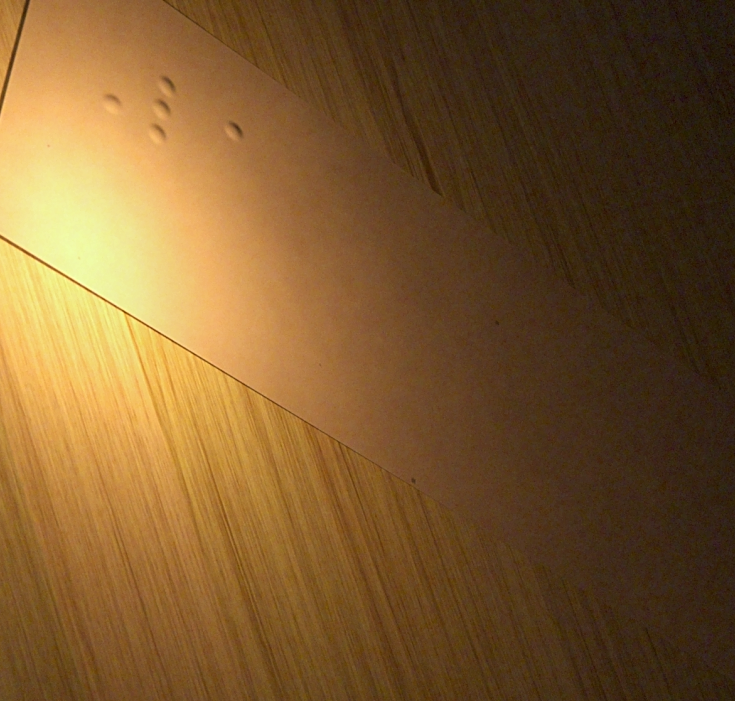La
